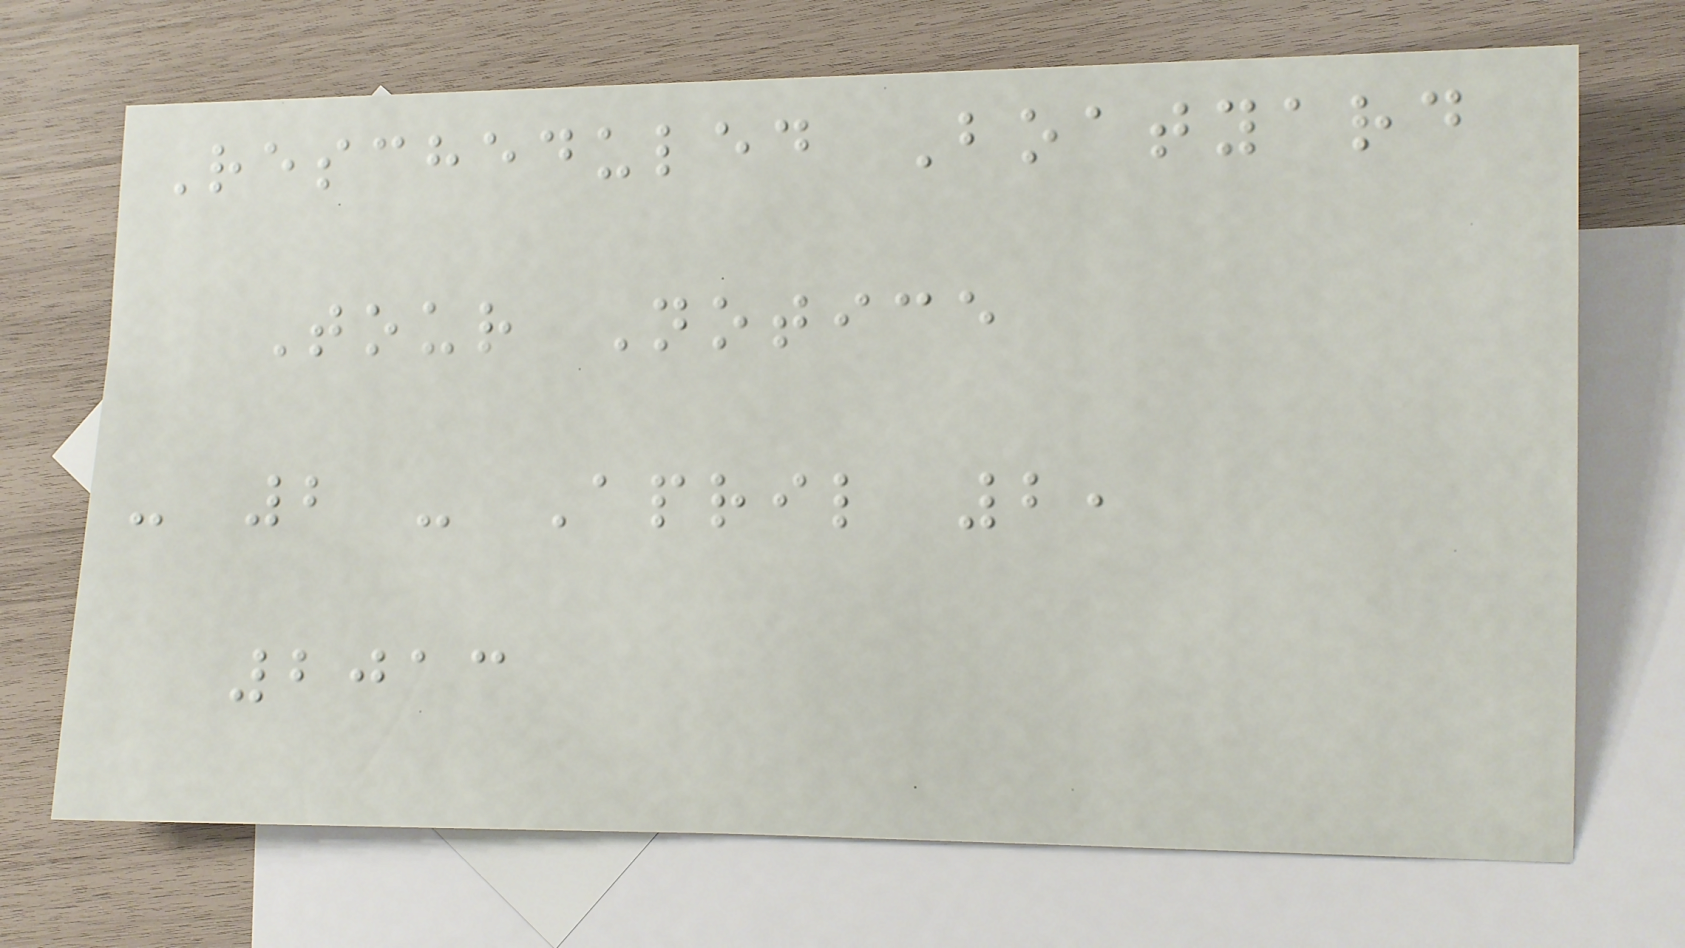Rescheduled Boatyard
Tour Notice
- 2 - April 2,
2013
